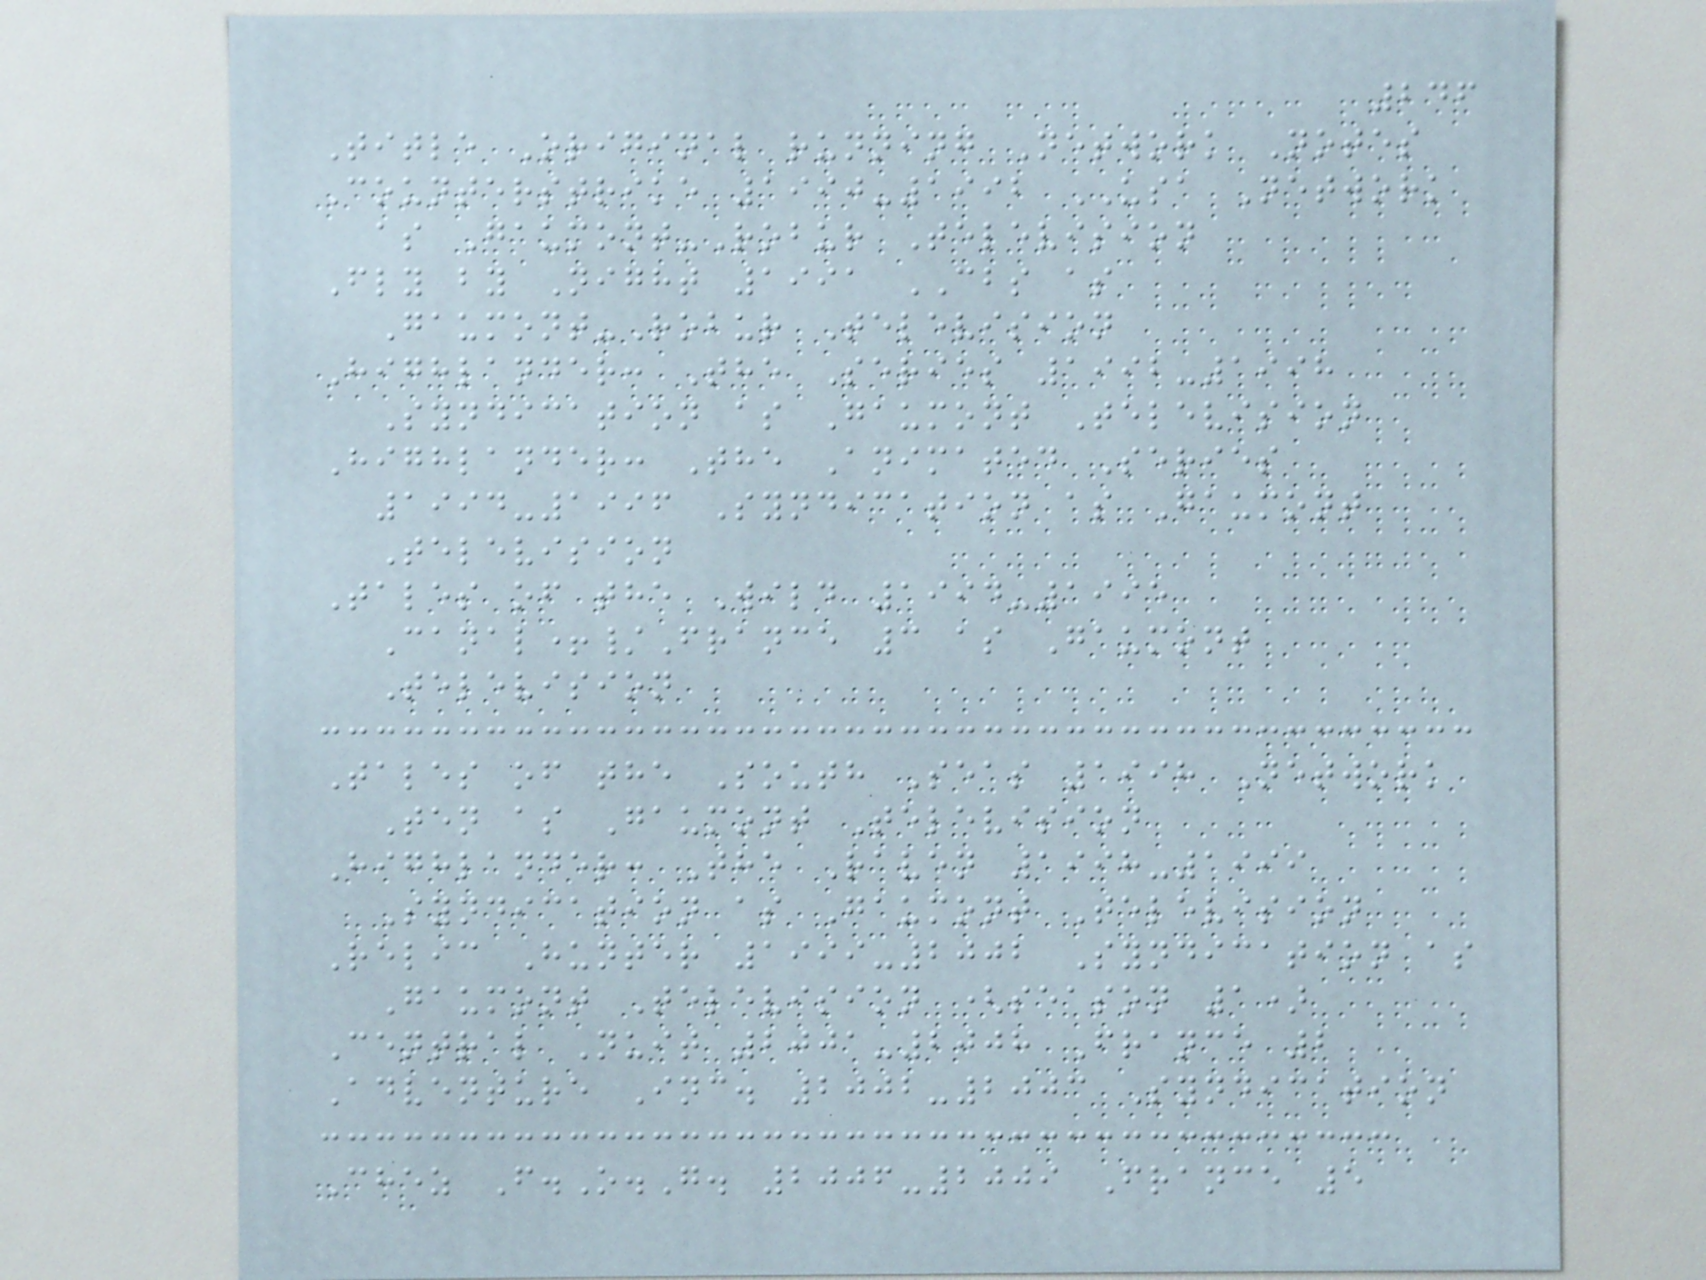246
Title Original running Network Notes
Counterstrike 1990-1992 USA Network
as Gaumont-Robur Television
Fly by Night 1991 CBS as
Gaumont-Robur Television
Highlander: The Series 1992-1998
Syndication as Gaumont Television
Highlander: The Animated Series
1994-1996 Syndication as Gaumont
Television
Tales of the Wild 1994-1995
Canal+/France 3 as Gaumont
Television
Tales of the South Seas 1998 Network
Ten as Gaumont Television
Highlander: The Raven 1998-1999
Syndication as Gaumont Television
Relic Hunter 1999-2002 Syndication as
Gaumont Television (season 1)
Central Nuit 2001-2008 France 2
Adventure Inc. 2002-2003 Syndication
Chez F.O.G. 2006-2009 France 5
